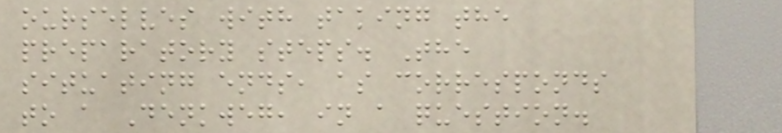ourselves with taking the
preparatory steps. The
situating ends, as corresponds
to a Denkweg, in a question.
